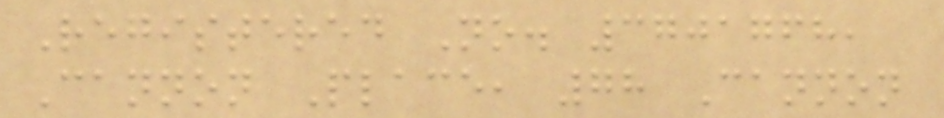Registered No. 3701768,
Cannon Place, 78 Cannon
